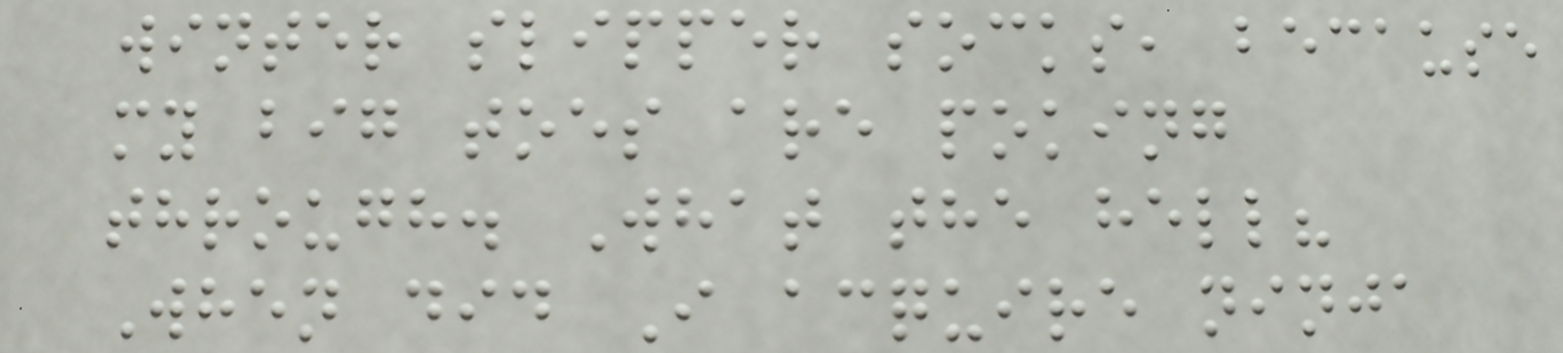winter slipper socks, because
my big toes are poking
through. What the hell?
When did I acquire ninja
